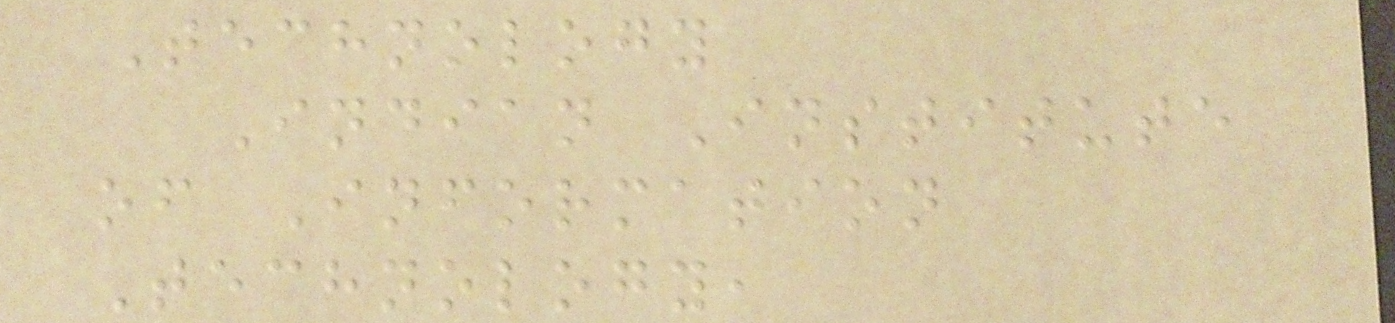Technology
Indian Institute
of Information
Technology,
